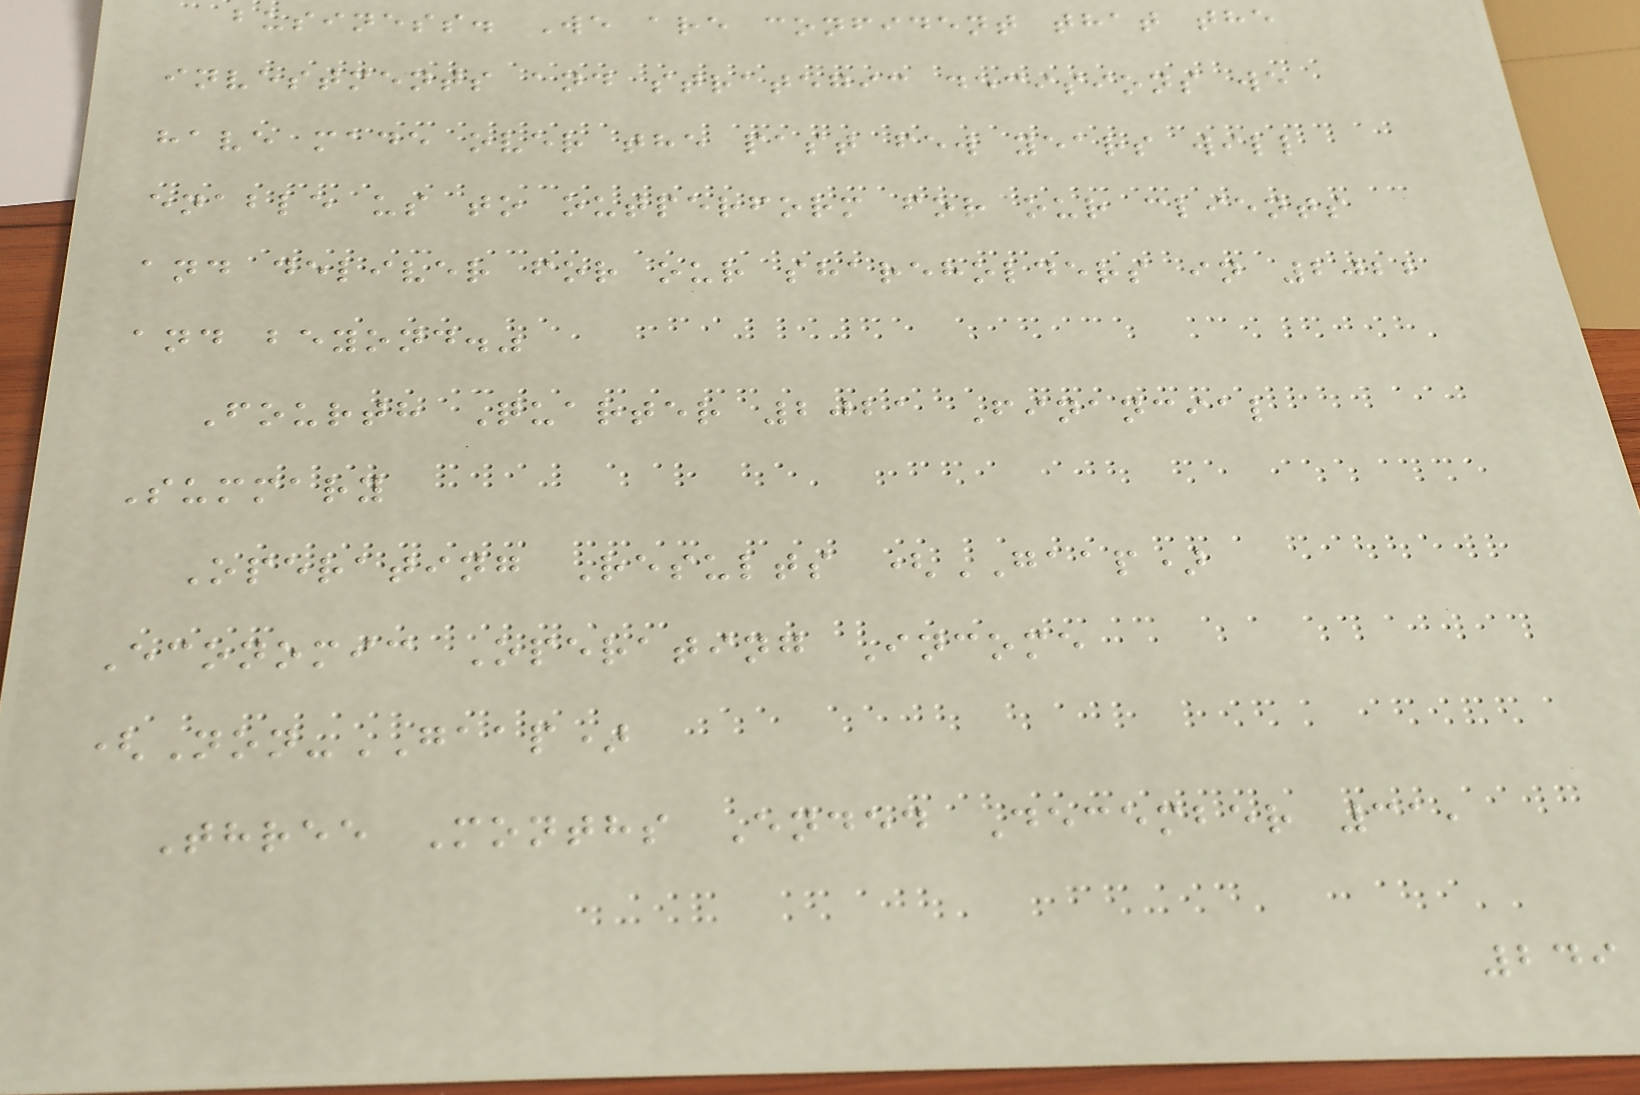business. We are confident that the
investments and strategic decisions we
have made over the past few years will
enable us to outperform for our clients
and deliver for our shareholders in 2022
and beyond."
Fourth Quarter 2021 Financial
Summary
Operating Results (GAAP)
Economic Operating Income
(Non-GAAP)
Three Months Ended December 31,
249
